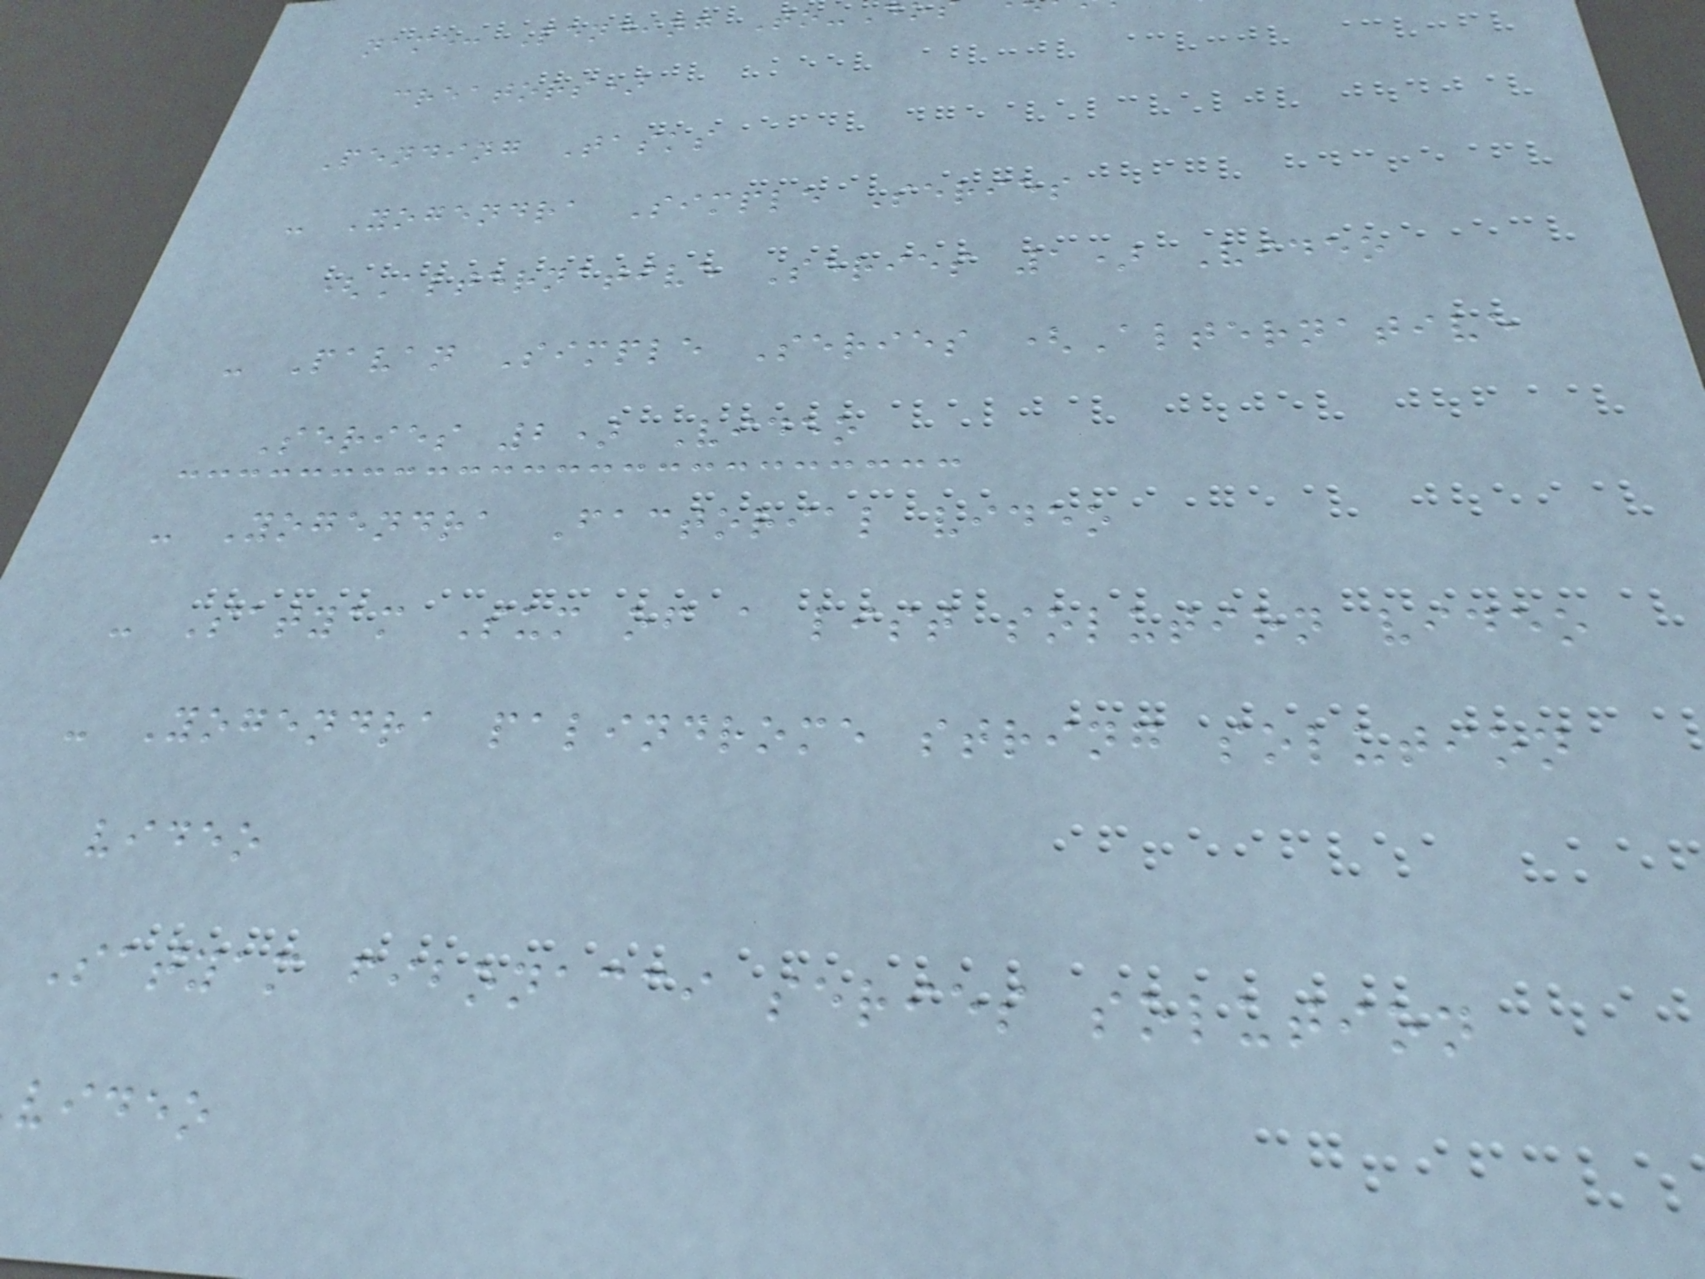name: Pending To-D
creators)
Pending Tasks
- Yogendra Simple Series
(Alternative Series 1) Video
- Pavan Simple Series (Alternative
Series 2) Video
- Yogendra Factorial video
- Satyam Sum of a list solution video
- Yogendra palindrome string solution
video
Satyam fibonacci series solution
video
